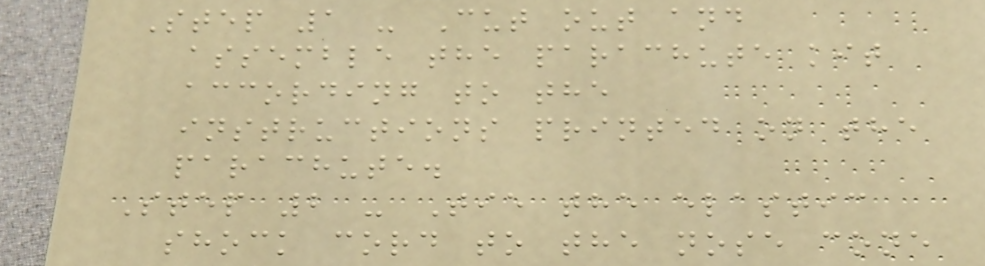Step 1 - Cut out and
assemble the parachute kit
according to the
instructions printed on the
parachute.
Step 2 - Tie the elastic
shock cord to the nose cone
